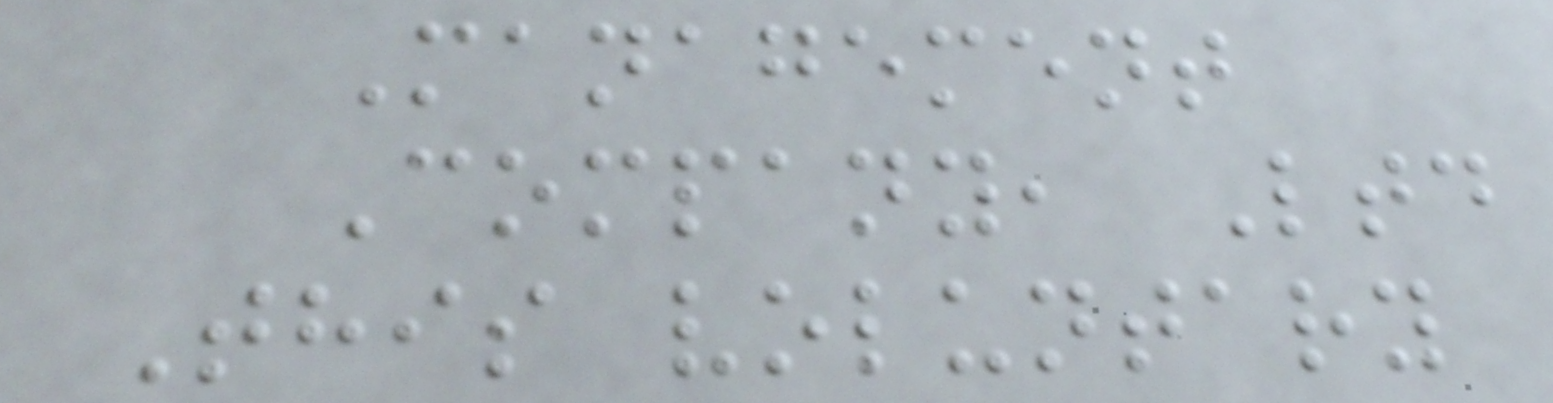Management
Company, Ltd
This voluntary
